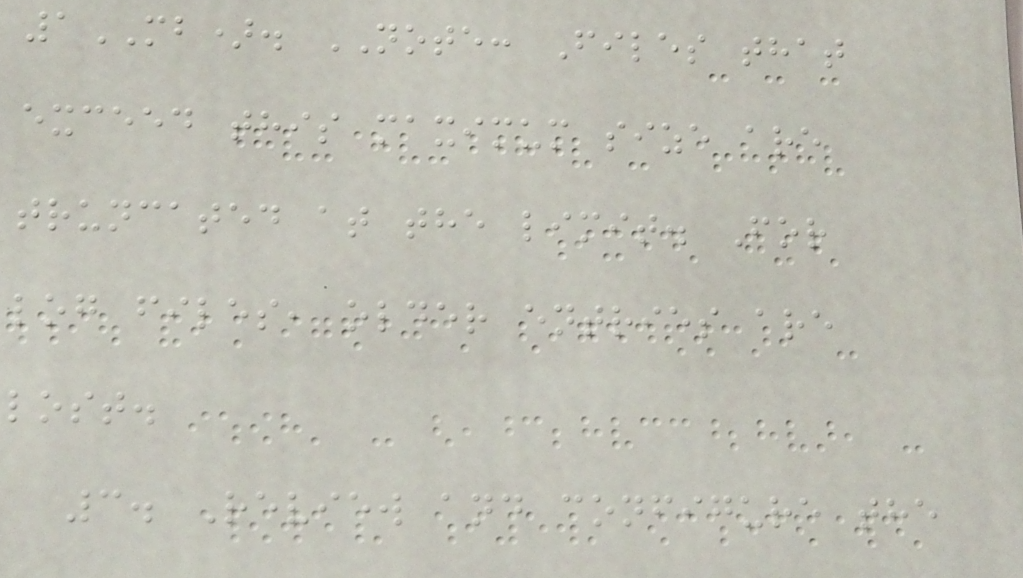1MB). NOTE: Files that
exceed this maximum size are
truncated at the limit. For
log files, older entries are
lost.
3. Review and configure the
